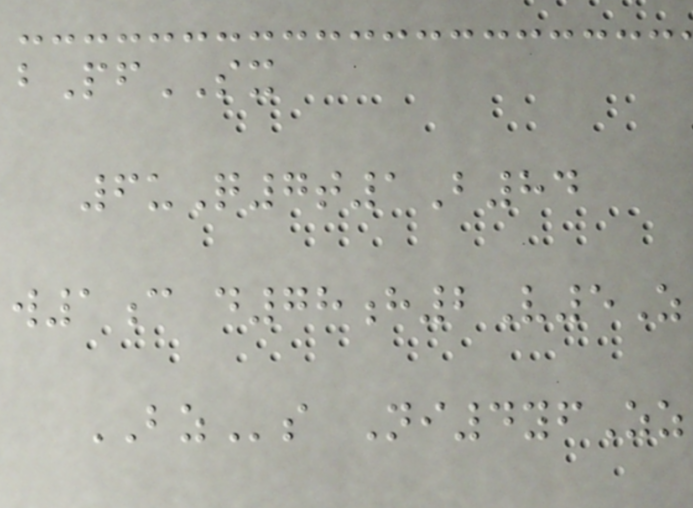bPfSX
6uQ7t1B84
w1c d78h2V5Z
BZs Ni4yfZz
